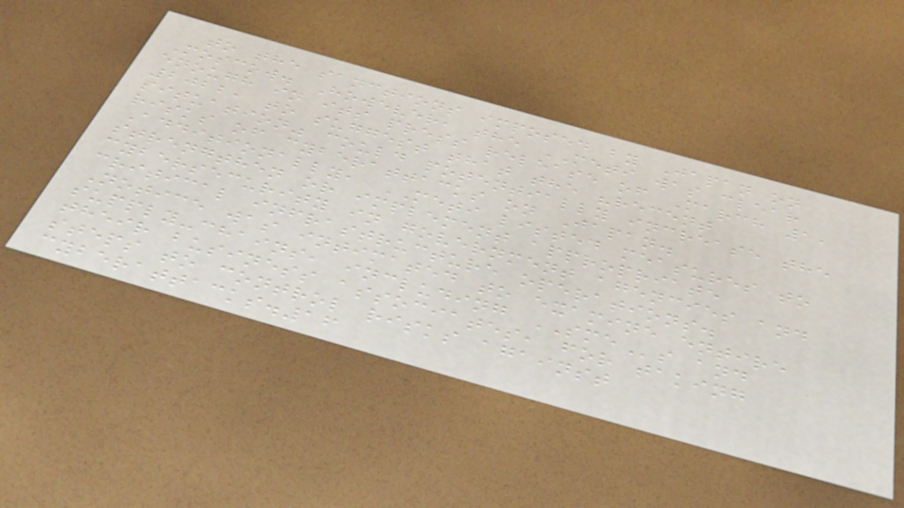to the sanctions imposed by Japan on
Moscow. However, the METI was clear
enough in its press release of March 1,
2022, to suggest that the "recent
situation" could potentially increase the
risks of cyberattacks on Japan.
Additionally, METI listed measures to
strengthen or implement appropriate
cybersecurity in government agencies and
critical infrastructure operations.
Notice was intimated to examine entire
supply-chains, including SMEs and
their business associates, for taking
steps to control risks against
cyberattacks.16
